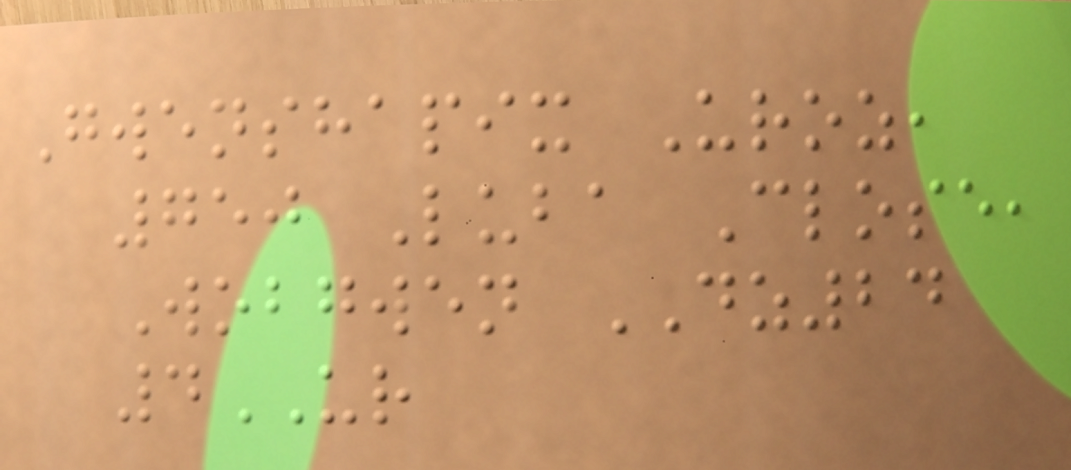Gwenshapix Uroz,
750 Luba Close,
Wobgwen DZ24
4UR
